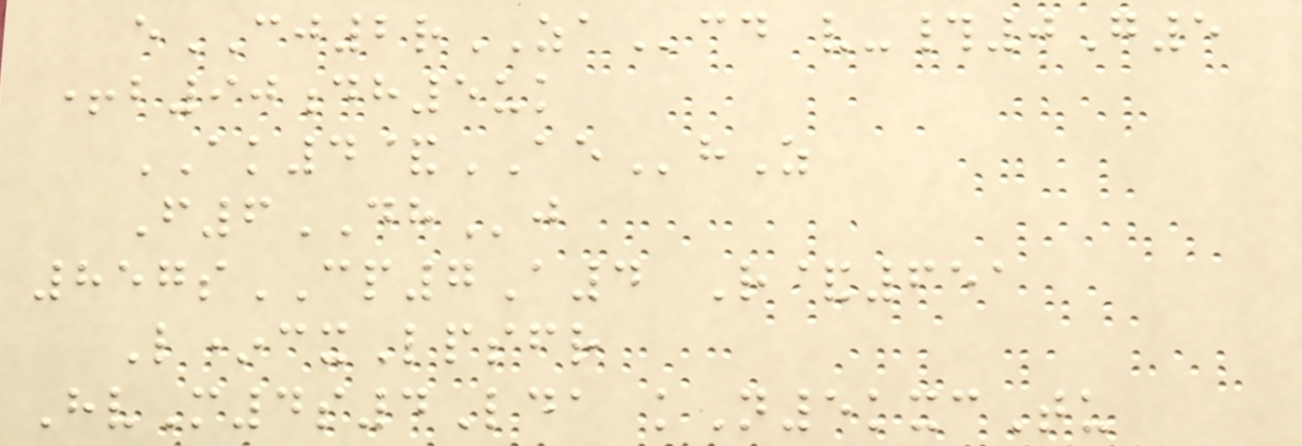eCJ2rZAcd v-#0G5
+b90dh5uk
AK4&AEhZ
F6DHj
857sCP7A4 R&651
L*cxLpsfr
HvM4s4Lda kN5kxcTu
